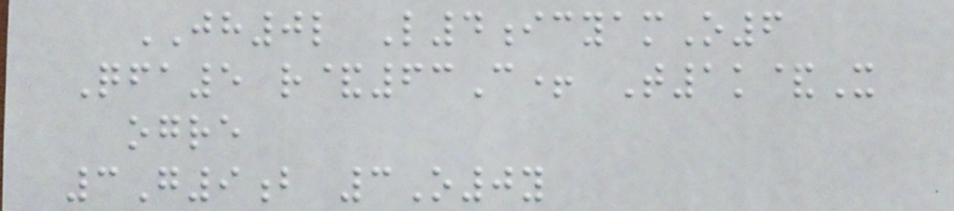JH0l L4icyamO6
Qfa5 r&63C+ T1k&X
ogre
3G9b 3O0y
